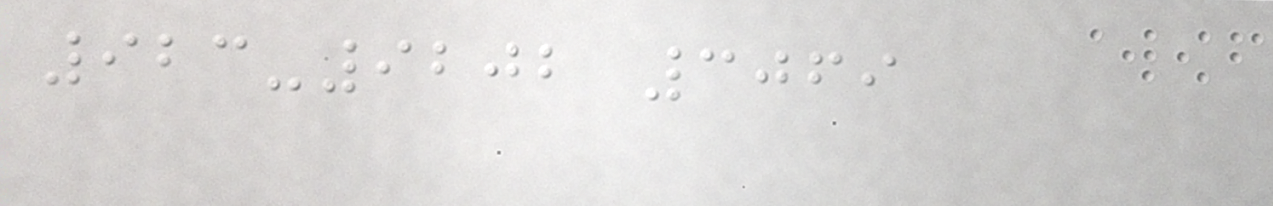923-9202 3069
